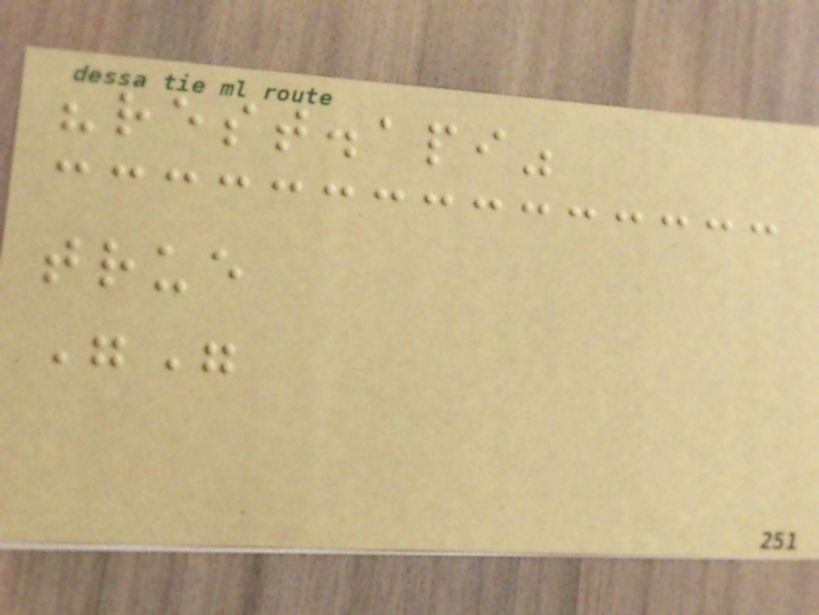"rest.api"
true
""
